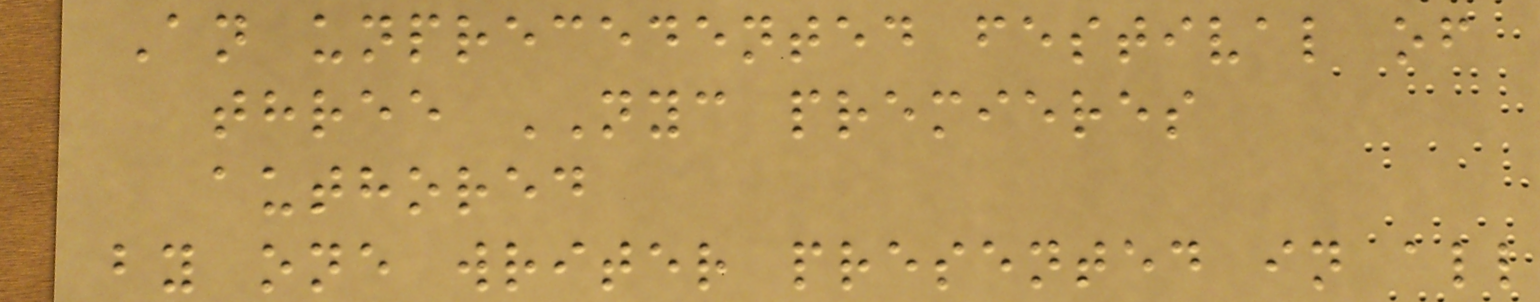An unprecedented festival of
three NYC premieres
authored
by one writer presented in all
